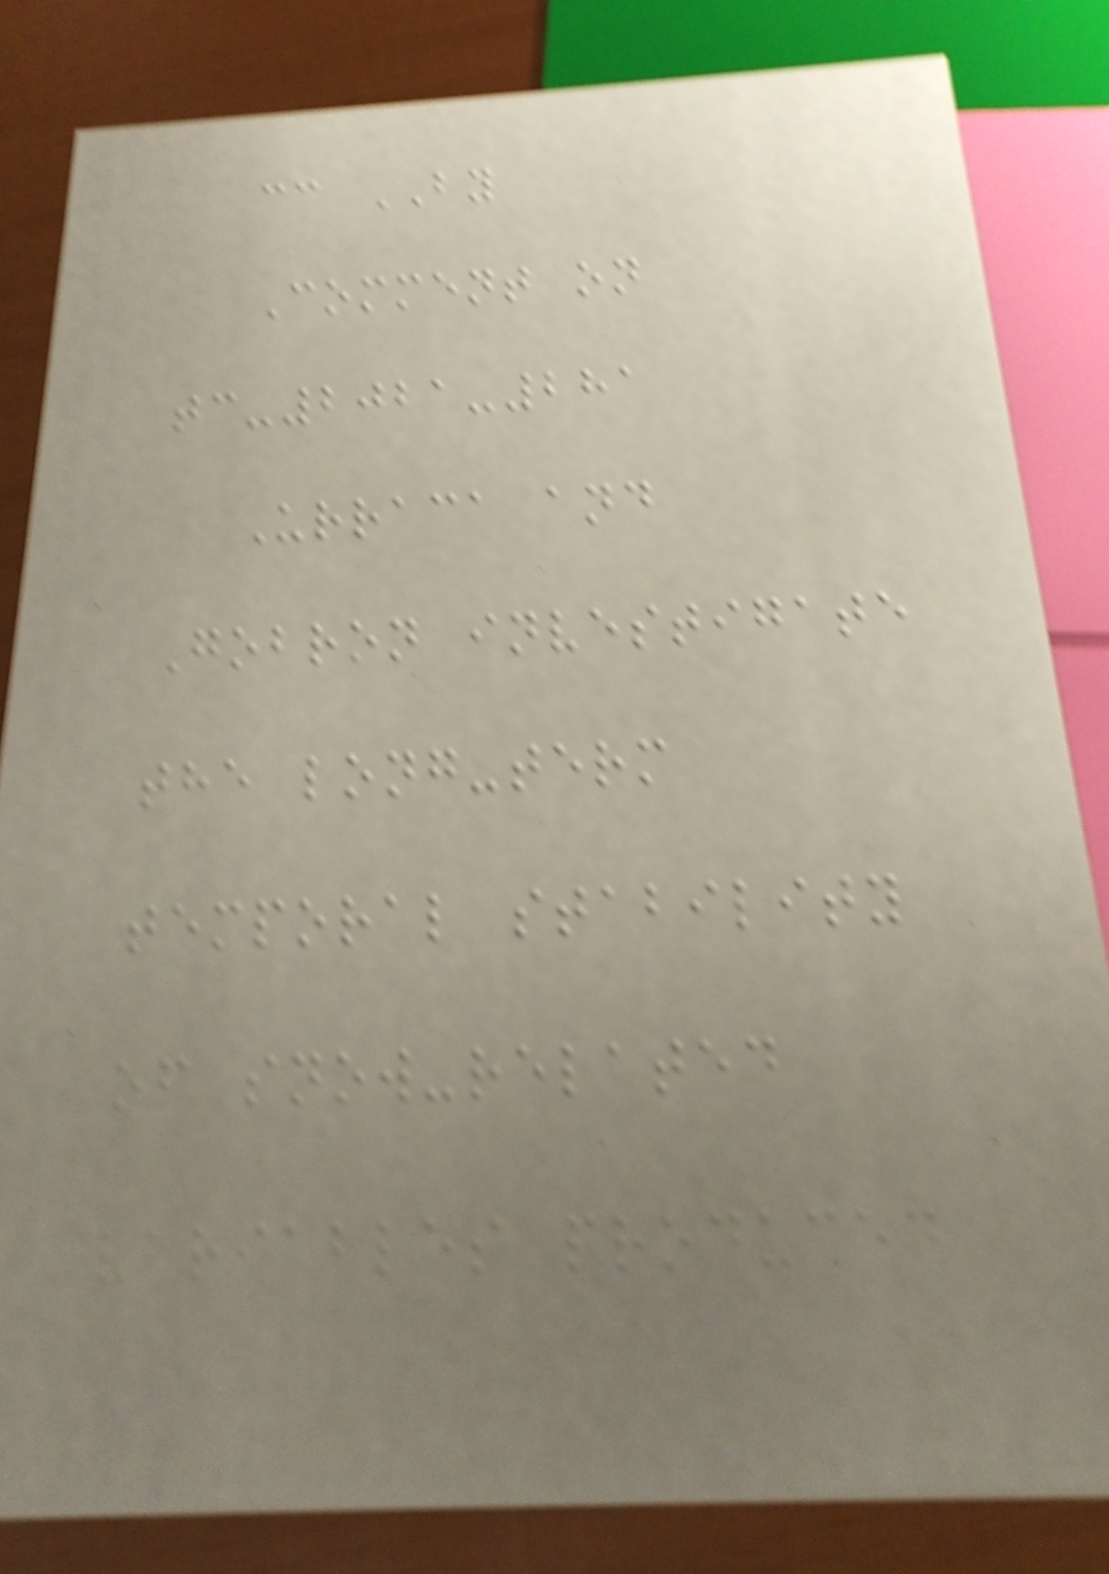cc BY
Comment on
tc-2021-281
Urraca and
Gobron investigate
the long-term
temporal stability
of snow-related
variables produced
